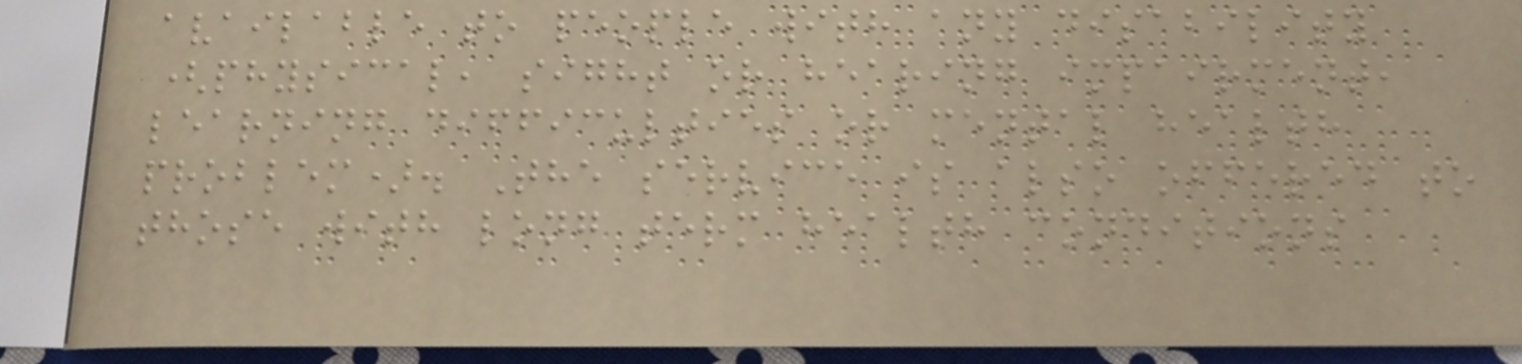available to people with any disability
(physical, sight or hearing impairment,
learning difficulties or mental health
problem). The service is also offered to
those with long term health conditions
